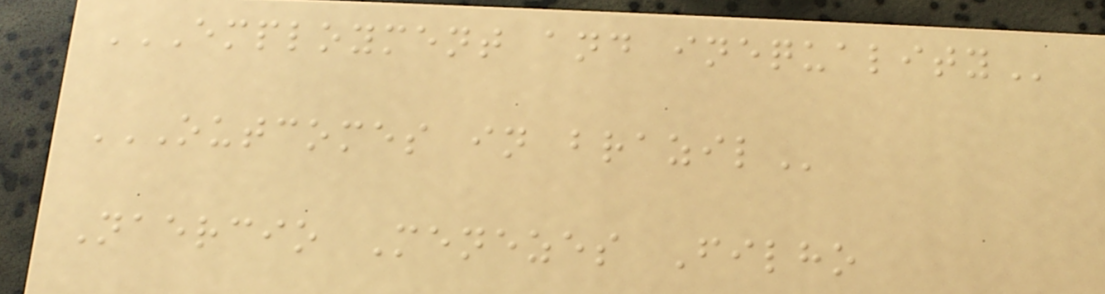EMPLOYMENT AND INEQUALITY
OUTCOMES IN BRAZIL
Naercio Menezes Filho
